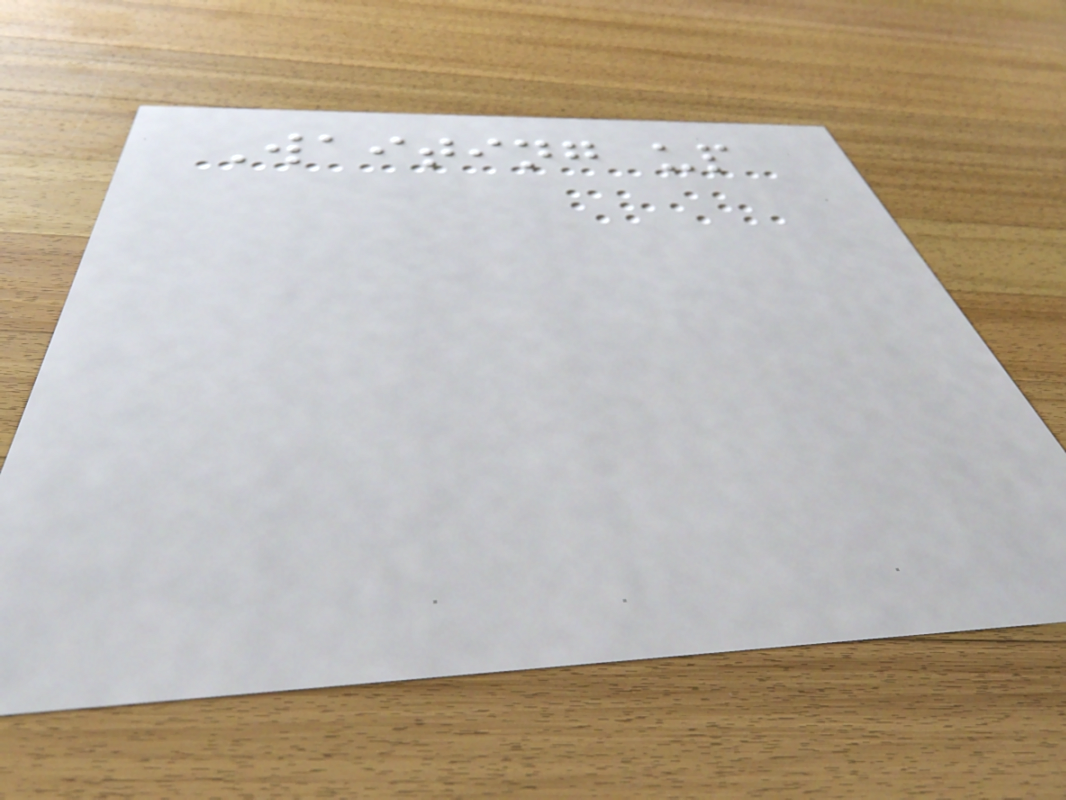Waiting up
